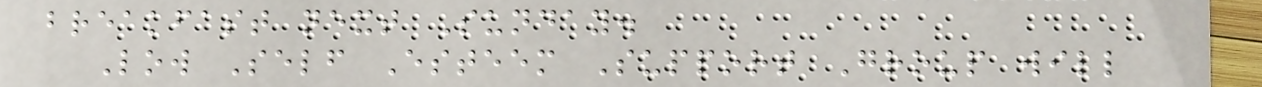breakfast next Sunday.
Low Self Esteem Support Group will
